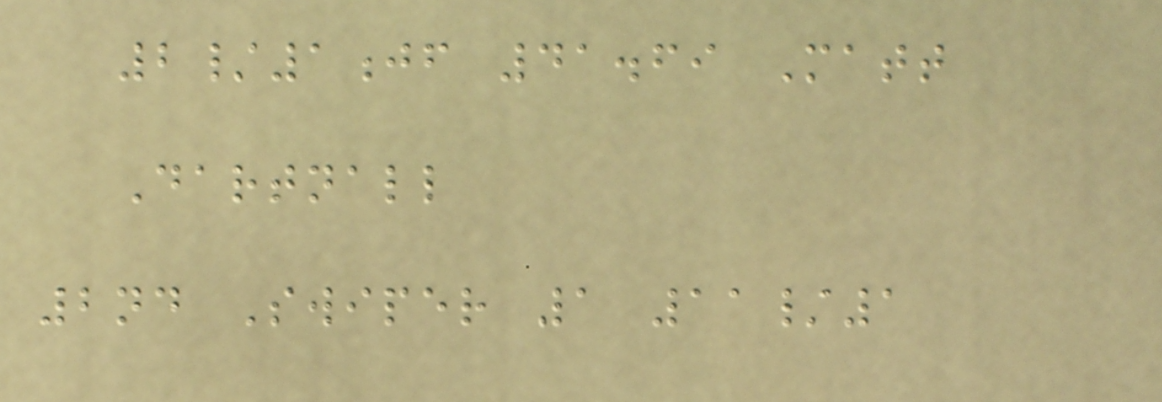2/1jf 41.69 Matt
Dartnall
2nd Swiper 1 11/1
